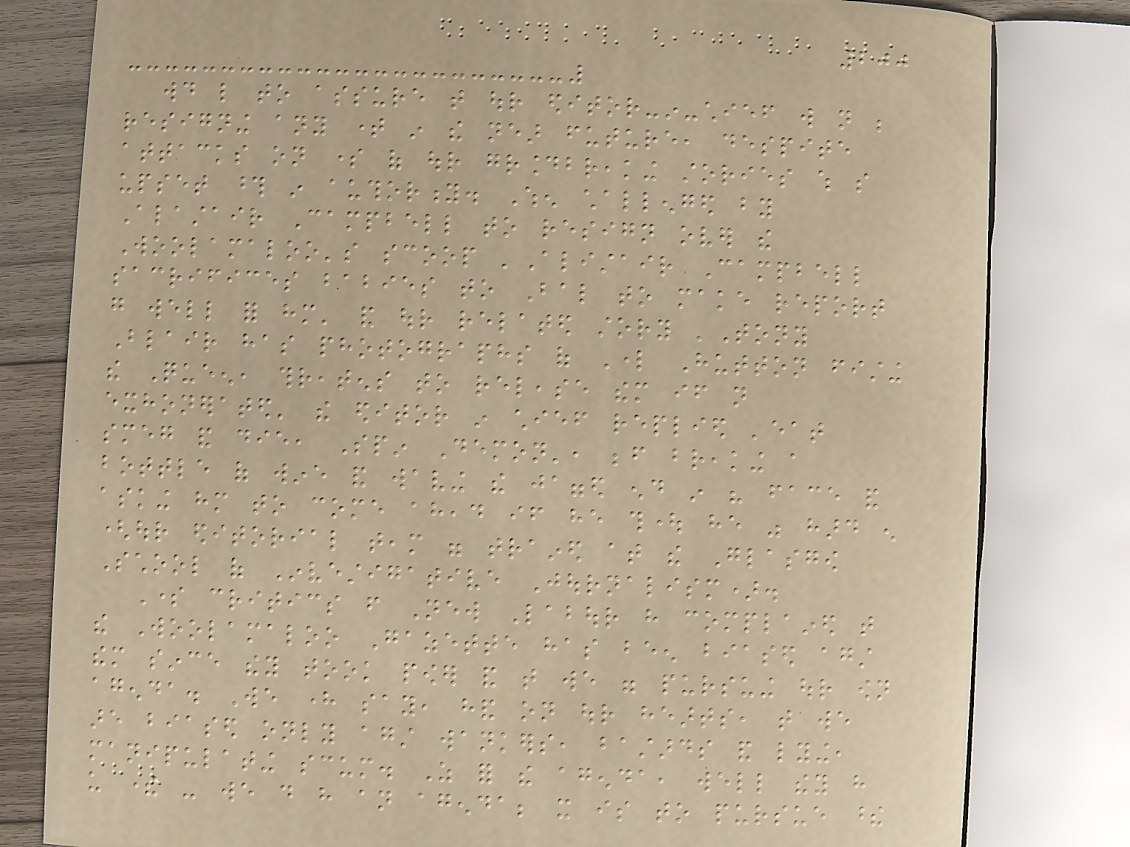200
would like to assure that our editor-in-chief will not be
resigning any time in the near future, despite
attacks on some of our groundbreaking stories which so
upset those in authority. When challenged by
Alastair Campbell to resign over the
Woolamaloo's scoop 'Alistair Campbell
sacrifices babies to Bal to make report
go well for him' and our related story 'Tony
Blair has photographs of Lord Hutton fisting
the Queen, threatens to release them if not
exhonerated' the editor in chief replied 'eat
smeg and die, Spin Demon', before breaking a
bottle of wine and waving the jagged end in his face and
asking him to come ahead if he thought he was hard enough
(our editorial team were trained at the Glasgow
School of Investigative Journalism).
Some critics from New Labour have complained that
the Woolamaloo Gazette has been biased against
them since they took power and that we were pursuing our own
agenda. We here say, hand on our hearts, that we
are biased only against wankers, bastards and lying,
manipulating scum. As for the agenda, well they have
us there - we do have an agenda; it is to pursue these
